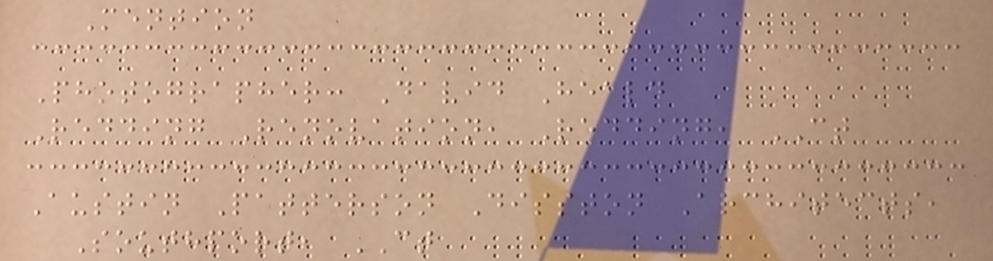Mention
Photographer: David Heald
Redding Renovation, Redding, CT
Austin Patterson Disston Architects,
Southport, CT
